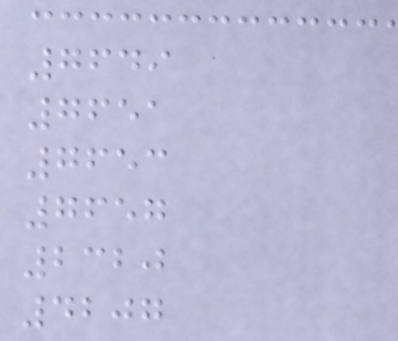7649
7651
7653
7657
2320
4207
